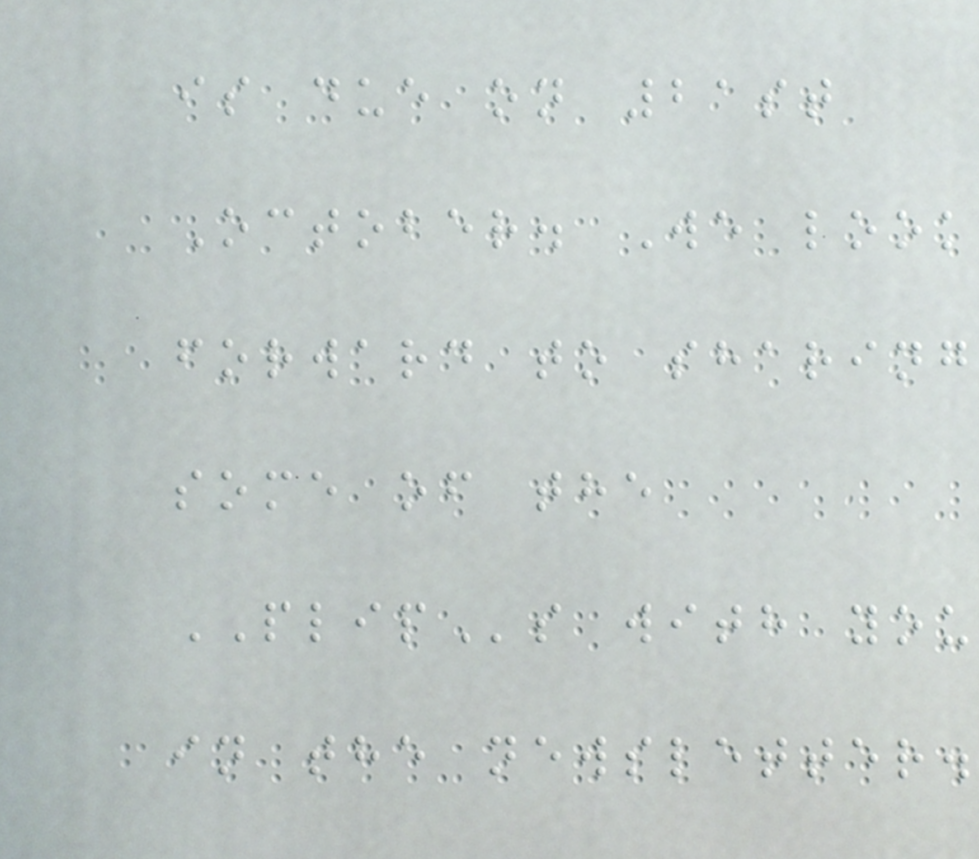is due on 21st
October. We look
forward to sharing
some of the
PLIPs with you
in the newsletter.
